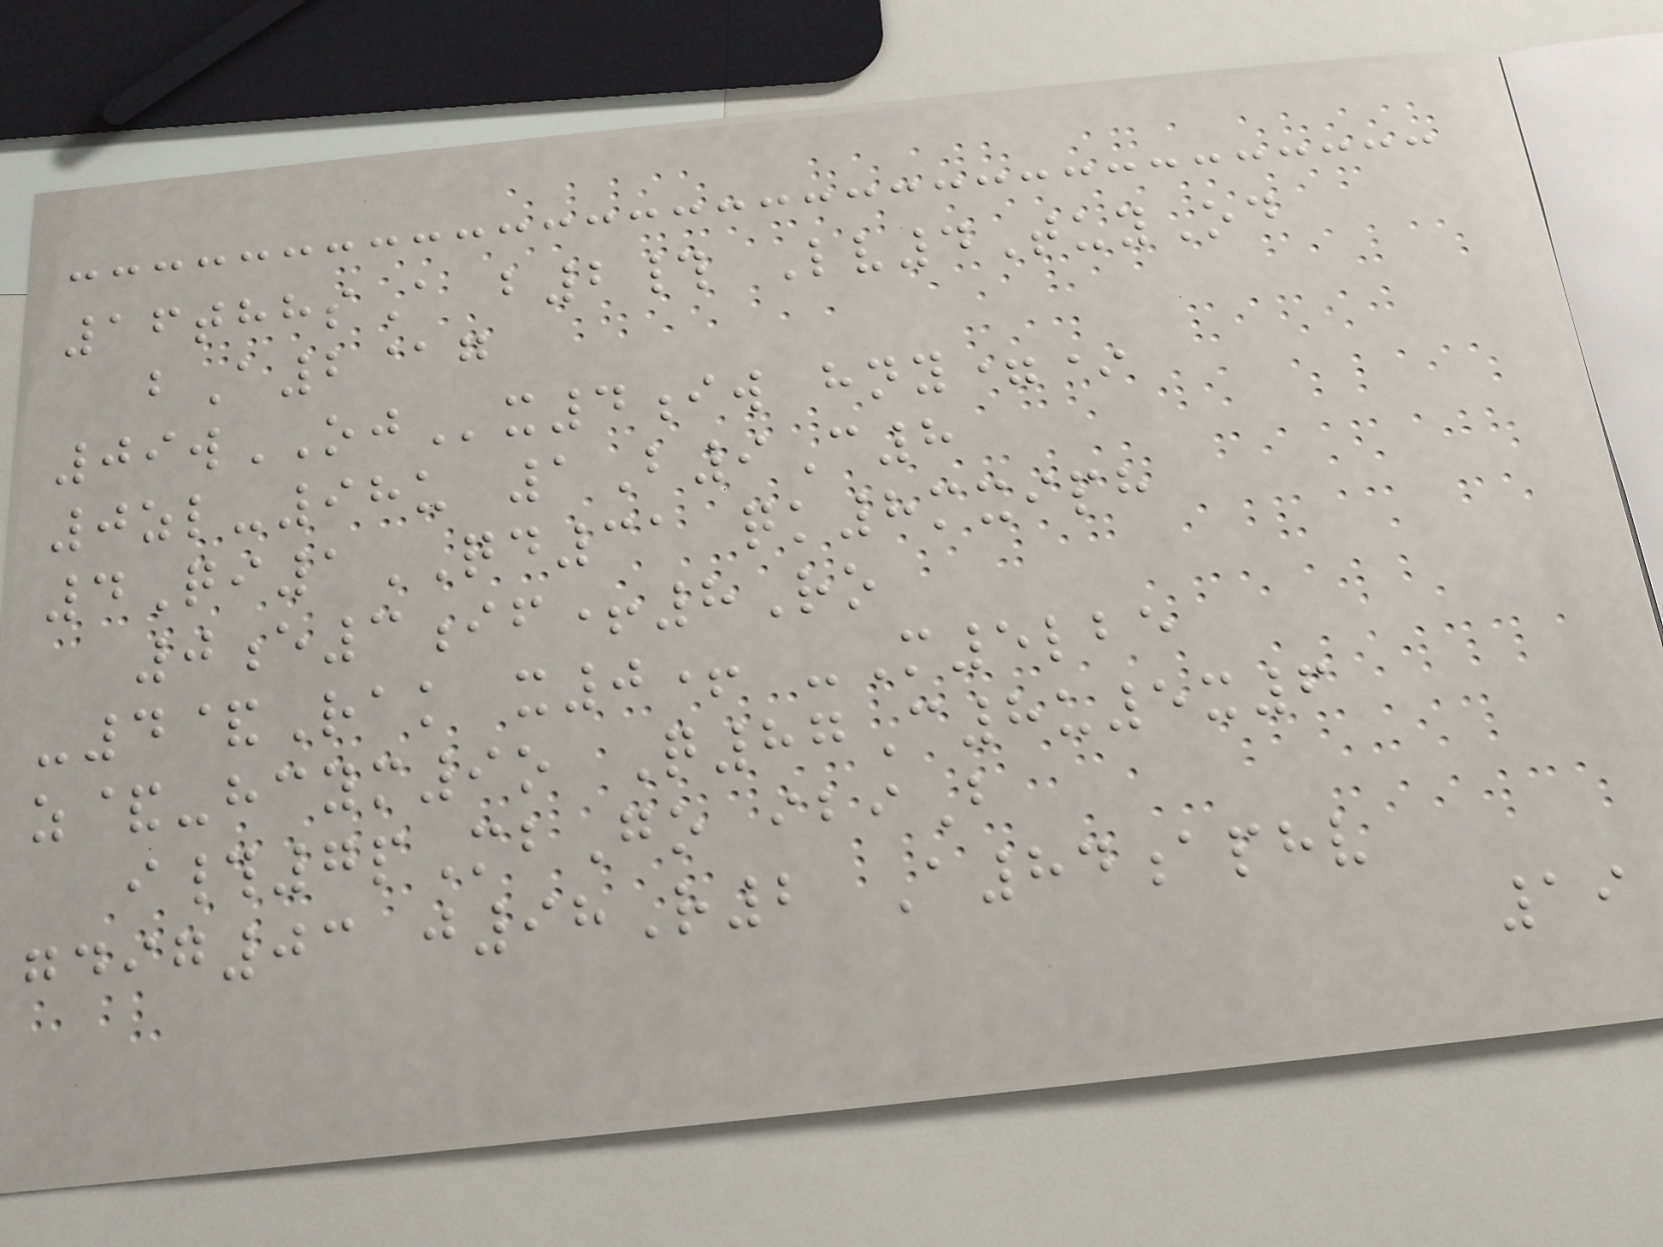16thhsA b2# Lv4TuyOd
bA2@g
09wOJx4iw hny=*
0zl-98u 1B9C8
4Qi1QD31 qk8mxiph
0e3if+8Ro
-4&Rak x0+ -M5lbe
z&-hcym9o Q87C8u5x6
i#7pMbGo ibiB
gdig03 j98R2 A84aphv
19
